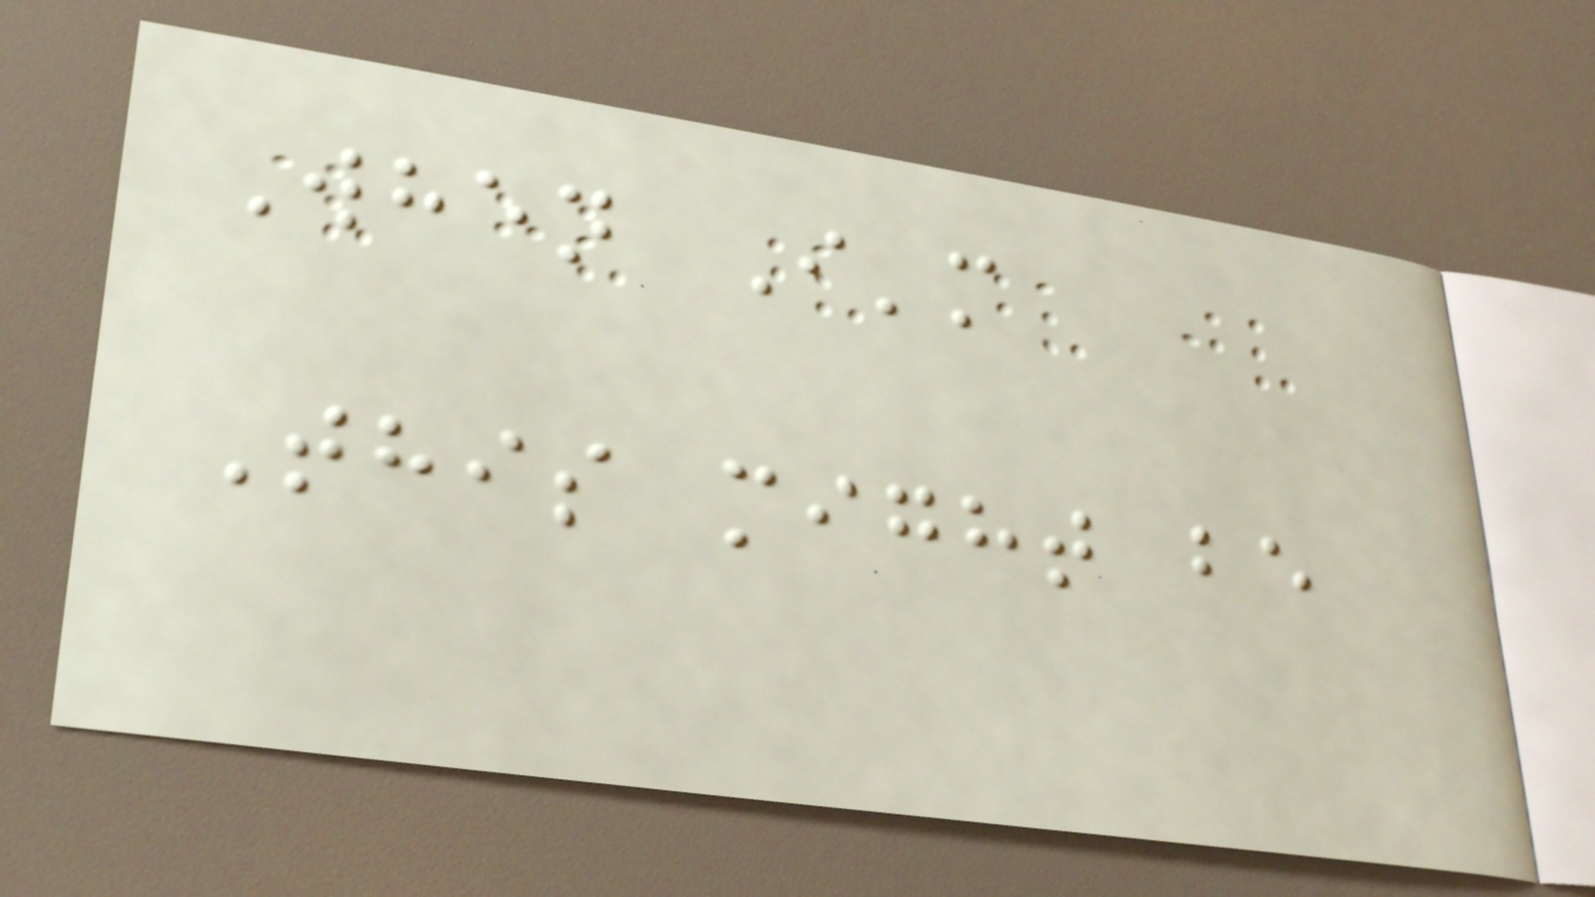When I'm
This might be
